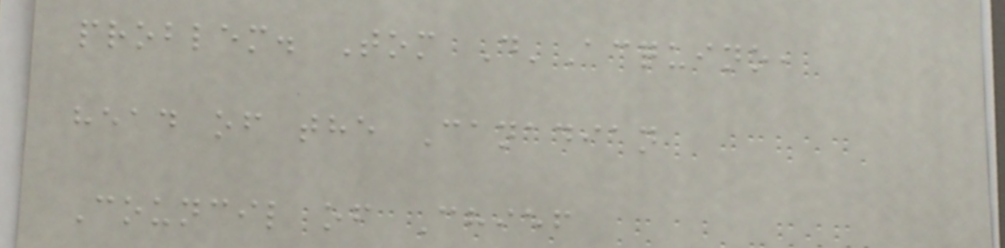problem. Tom D'Acquino,
head of the Canadian
Council of Chief
